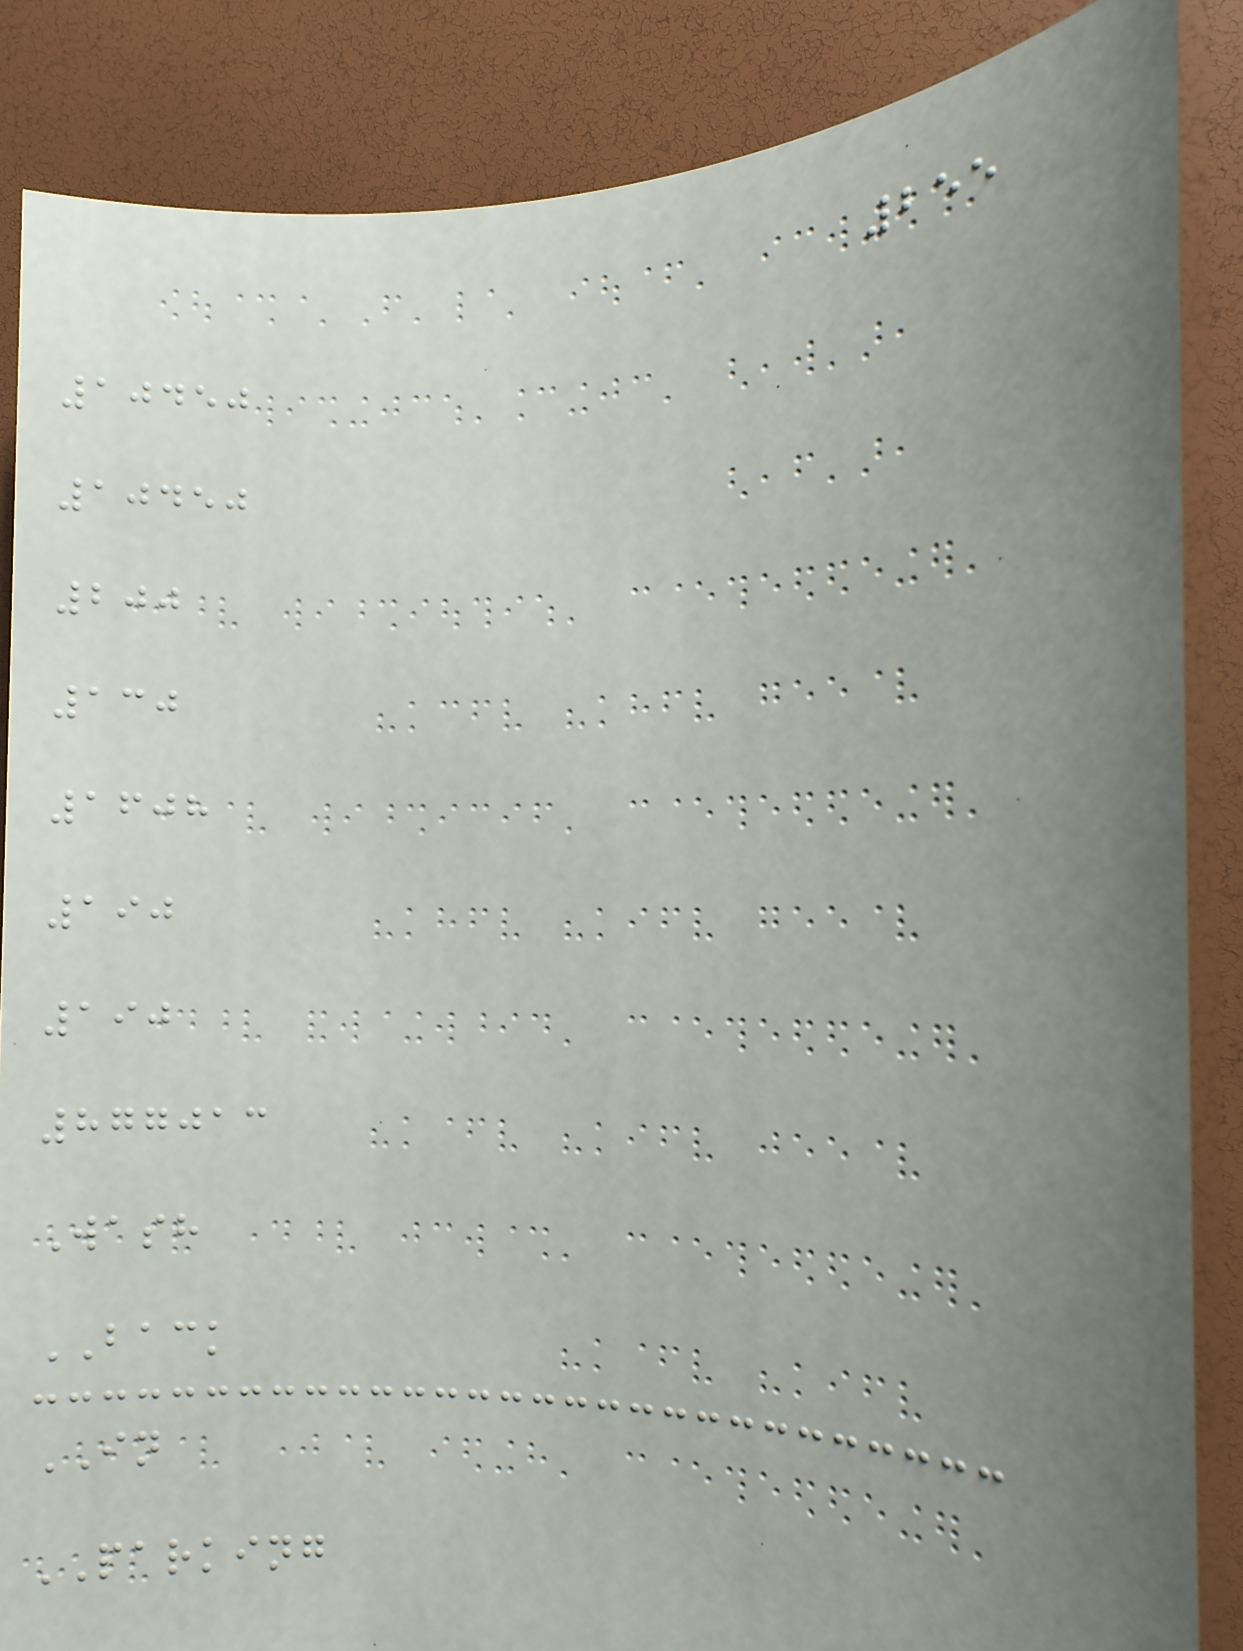255
10450
10450
200
130
1608
190
190
877013
Wash
BACK
IN
PARKING
